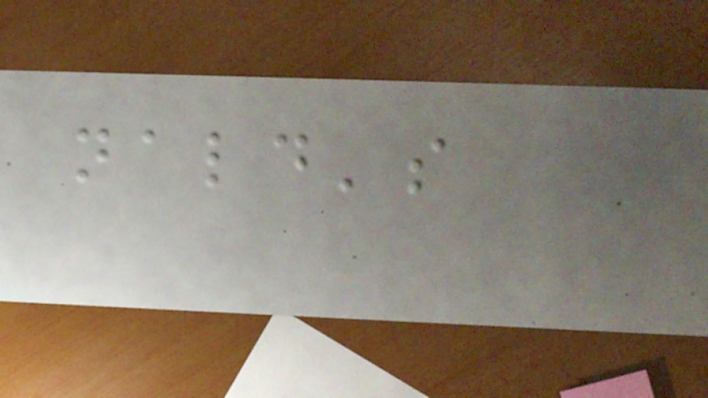nald's
